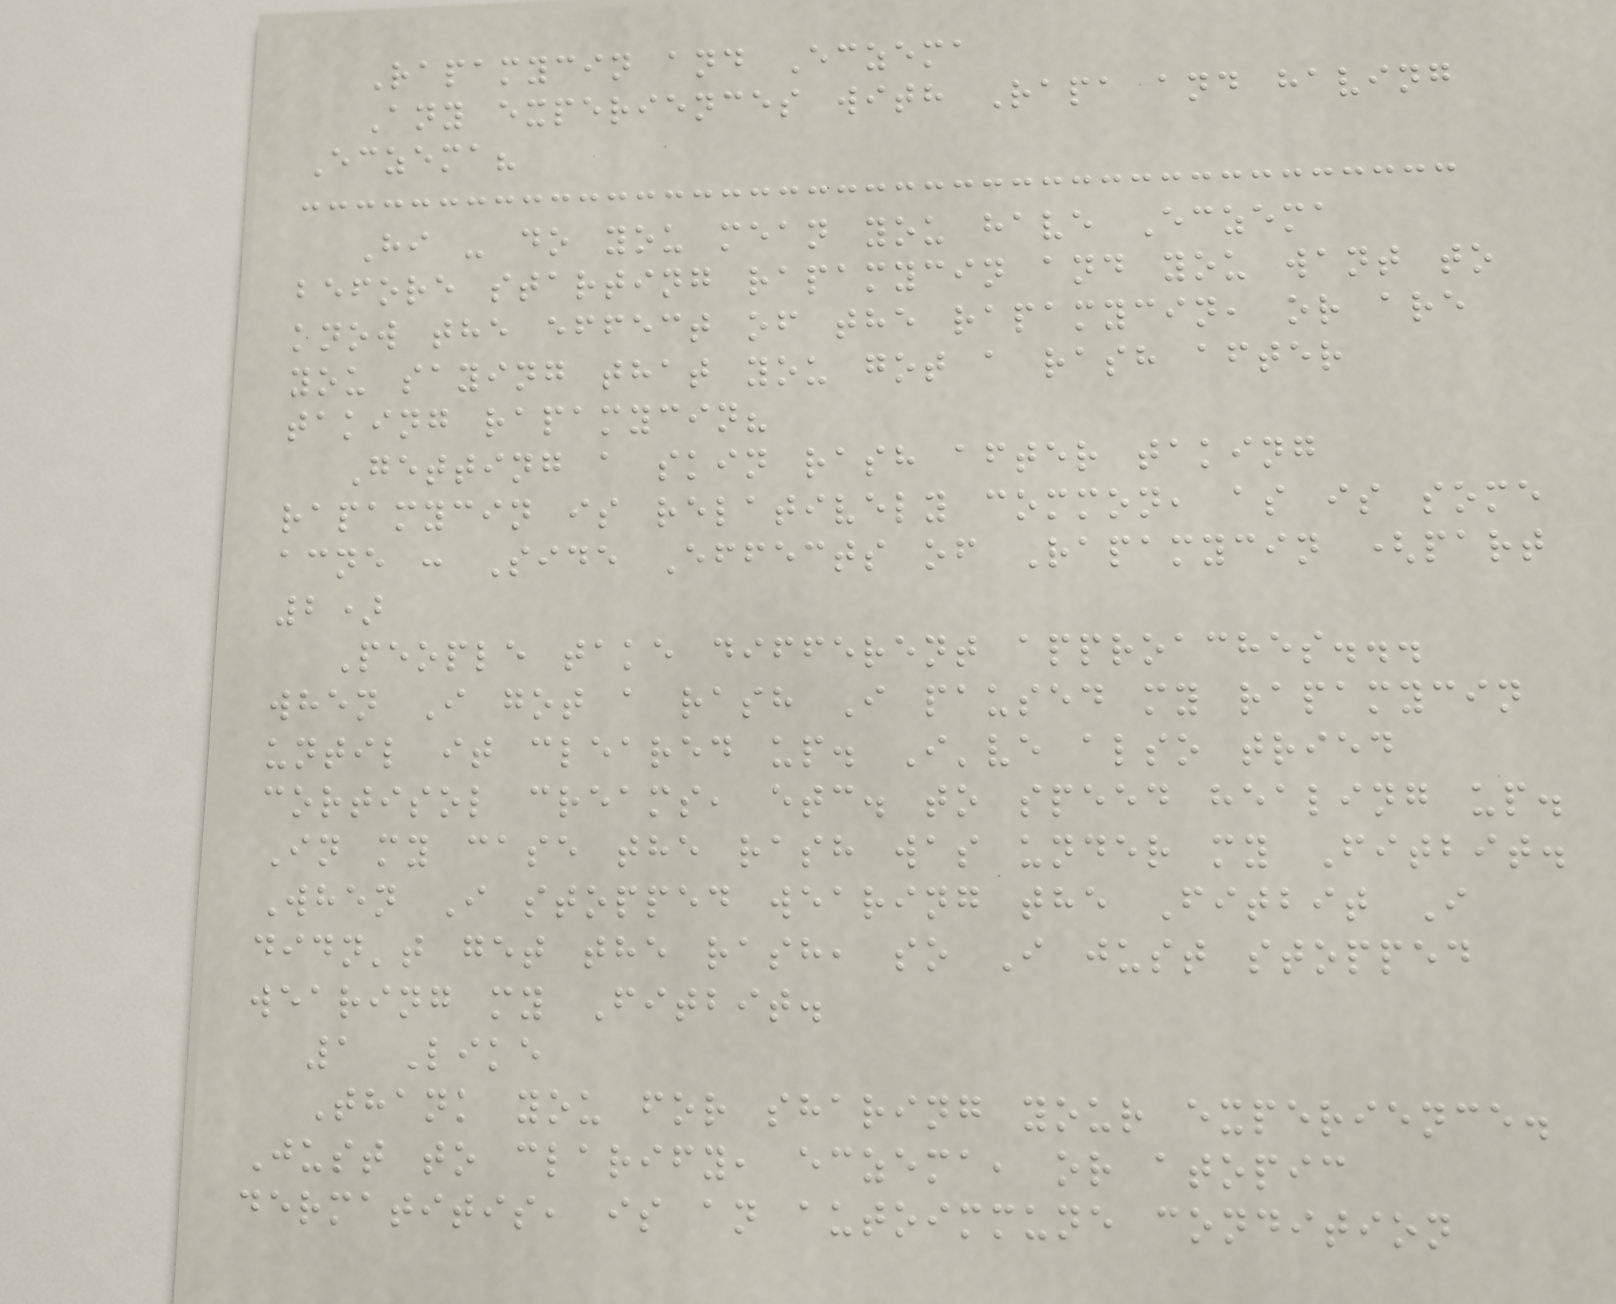Rapamycin and Eczema
Any experiences with Rapa and having
Eczema?
Hi - do you mean you have Eczema
before starting rapamycin and you want to
know the effect of the rapamycin, or are
you saying that you got a rash after
taking rapamycin?
Getting a skin rash after taking
rapamycin is relatively common, as is some
acne : Side Effects of Rapamycin (part
2)
People take different approaches...
when I got a rash I paused my rapamycin
until it cleared up. I've also tried
cortisol creams, etc. to speed healing up.
In my case the rash was under my Fitbit.
When I stopped wearing the Fitbit I
didn't get the rash, so I just stopped
wearing my Fitbit.
1 Like
Thank you for sharing your experience.
Just to clarify, eczema, or atopic
dermatitis, is an autoimmune condition
